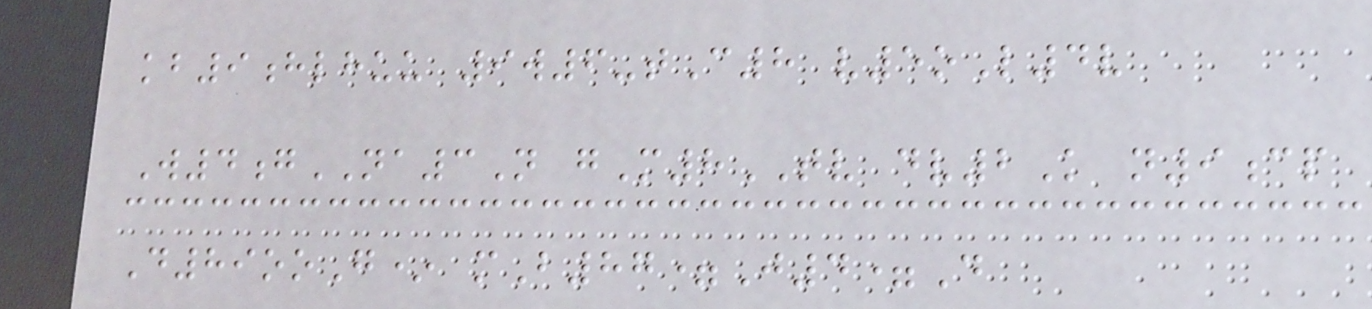kb9hlhuu 9w6-tC8 v5oL4v
W4gNA3N gM8TV dv2K n9cp
D89ooG* mB87=J4=D
